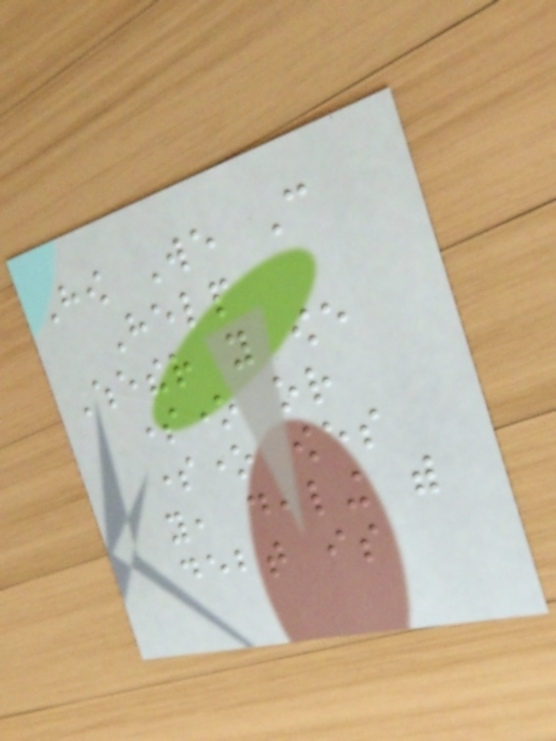How We Can
Help
Whether you owe
someone or
someone owes
you, dealing with
debt is
